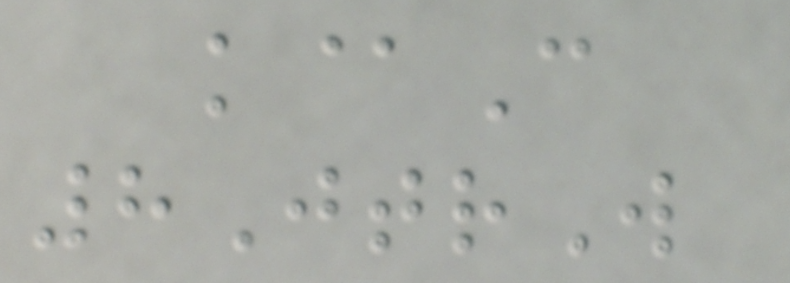k@C
8JtrW
